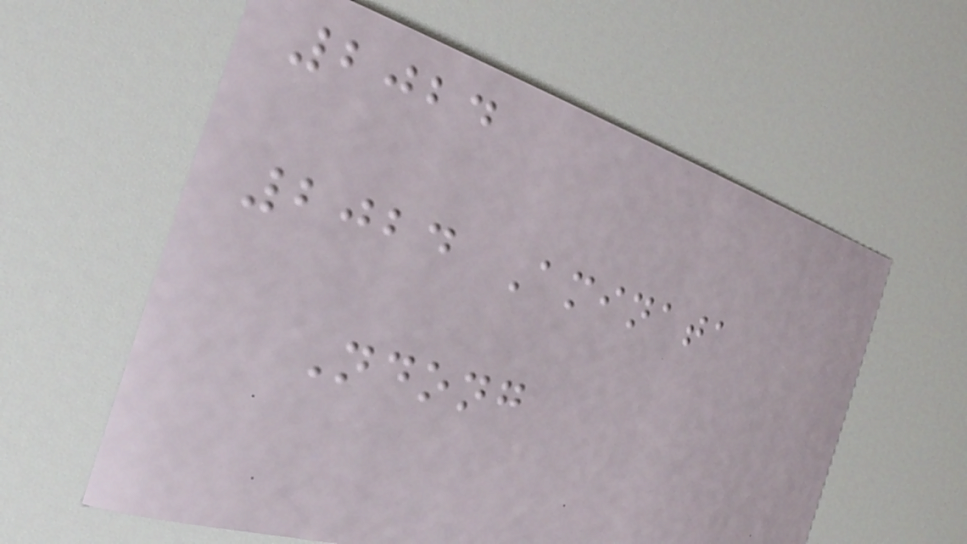2024
2024 Aminata
Ndong
